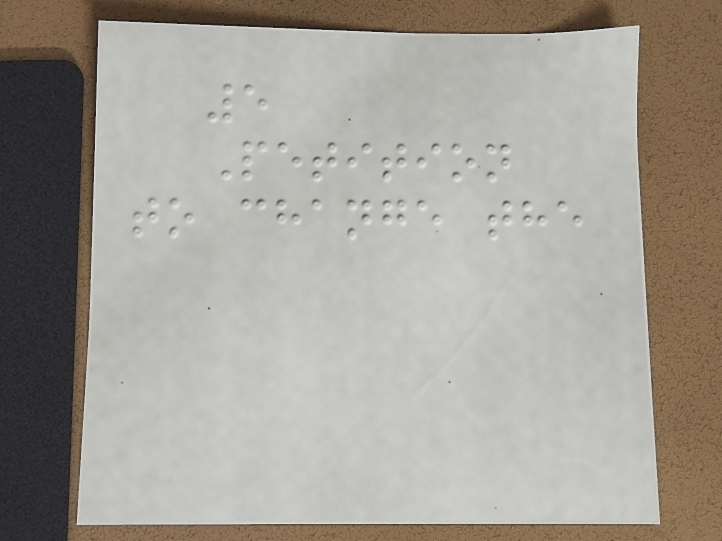5
Petition
to change the
